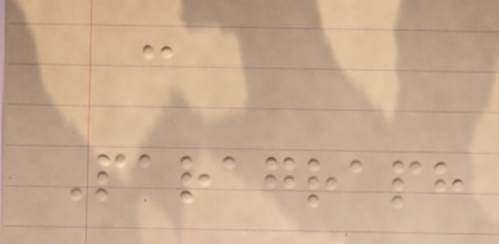-
Paragraph
